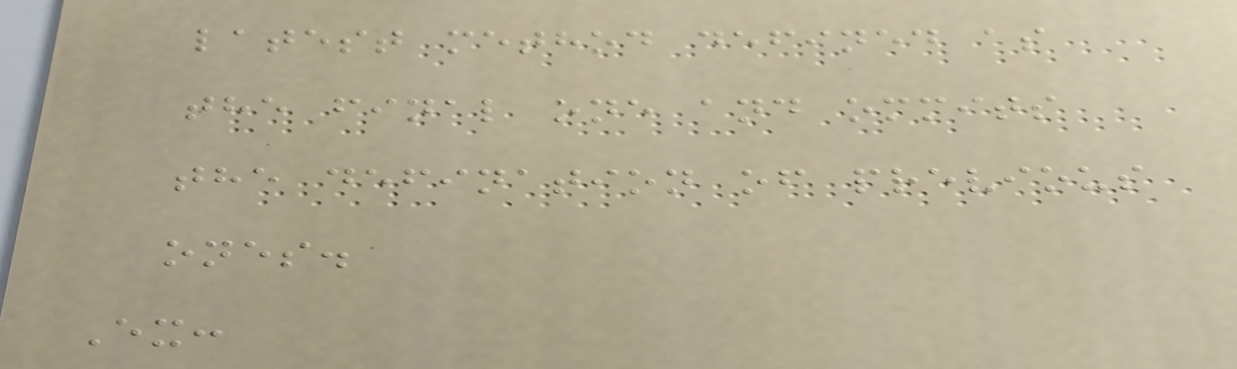latest method defined as
the final one and ommits
the defination of previous
ones.
Ex:
